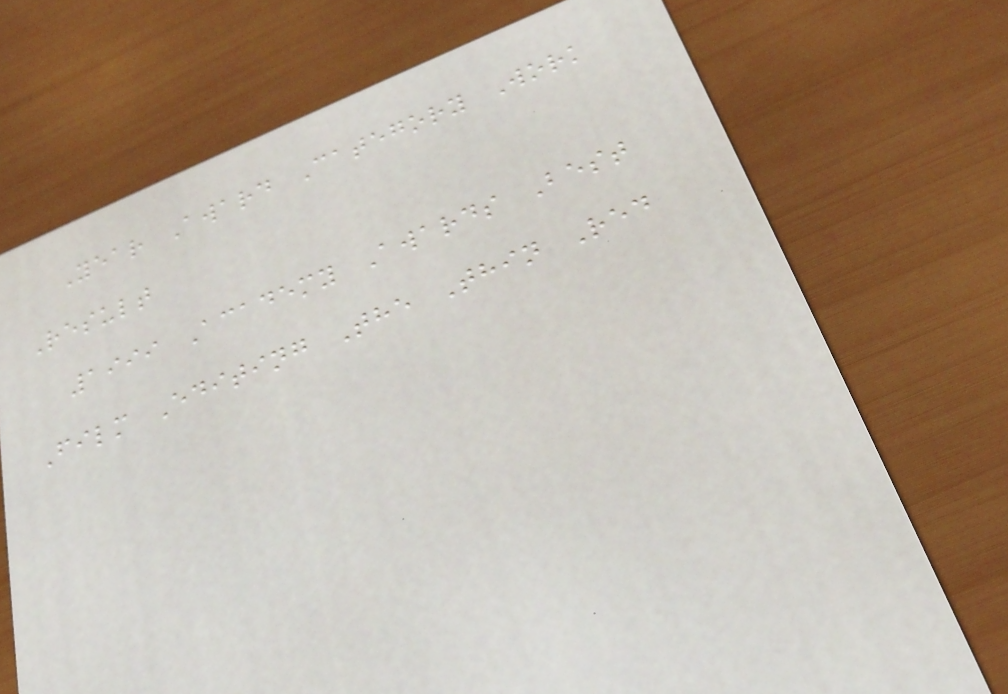Year Award Category Work
Result
1999 Academy Awards Best
Film Editing The Thin Red
